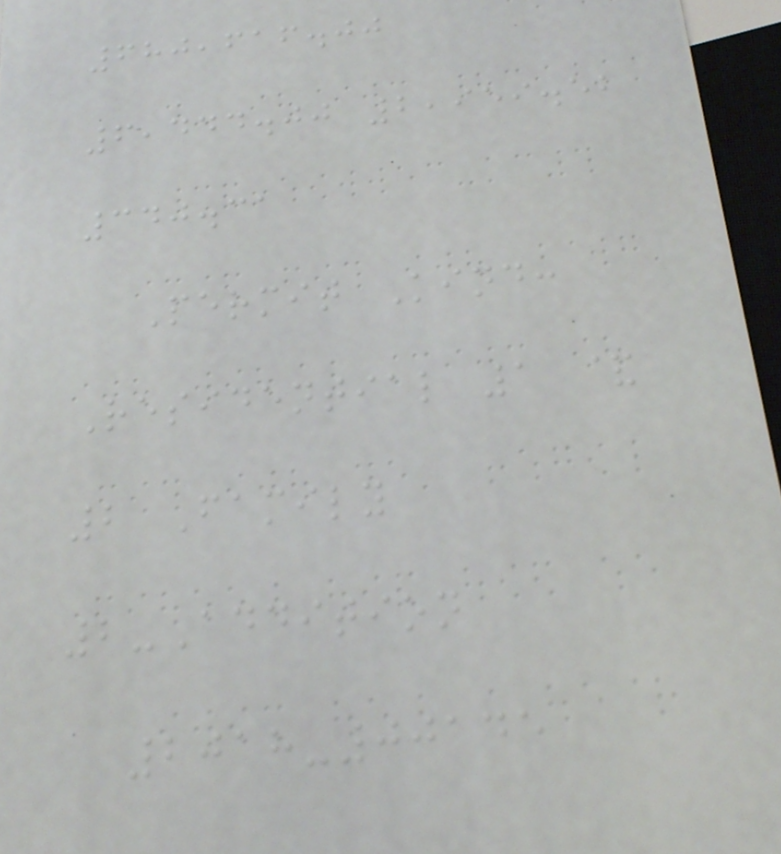680,616.00
6,444.00 2,959.52
340.31
Permit Kind:
Residential 1 &
2 Family
2-Addition
2018-00145
